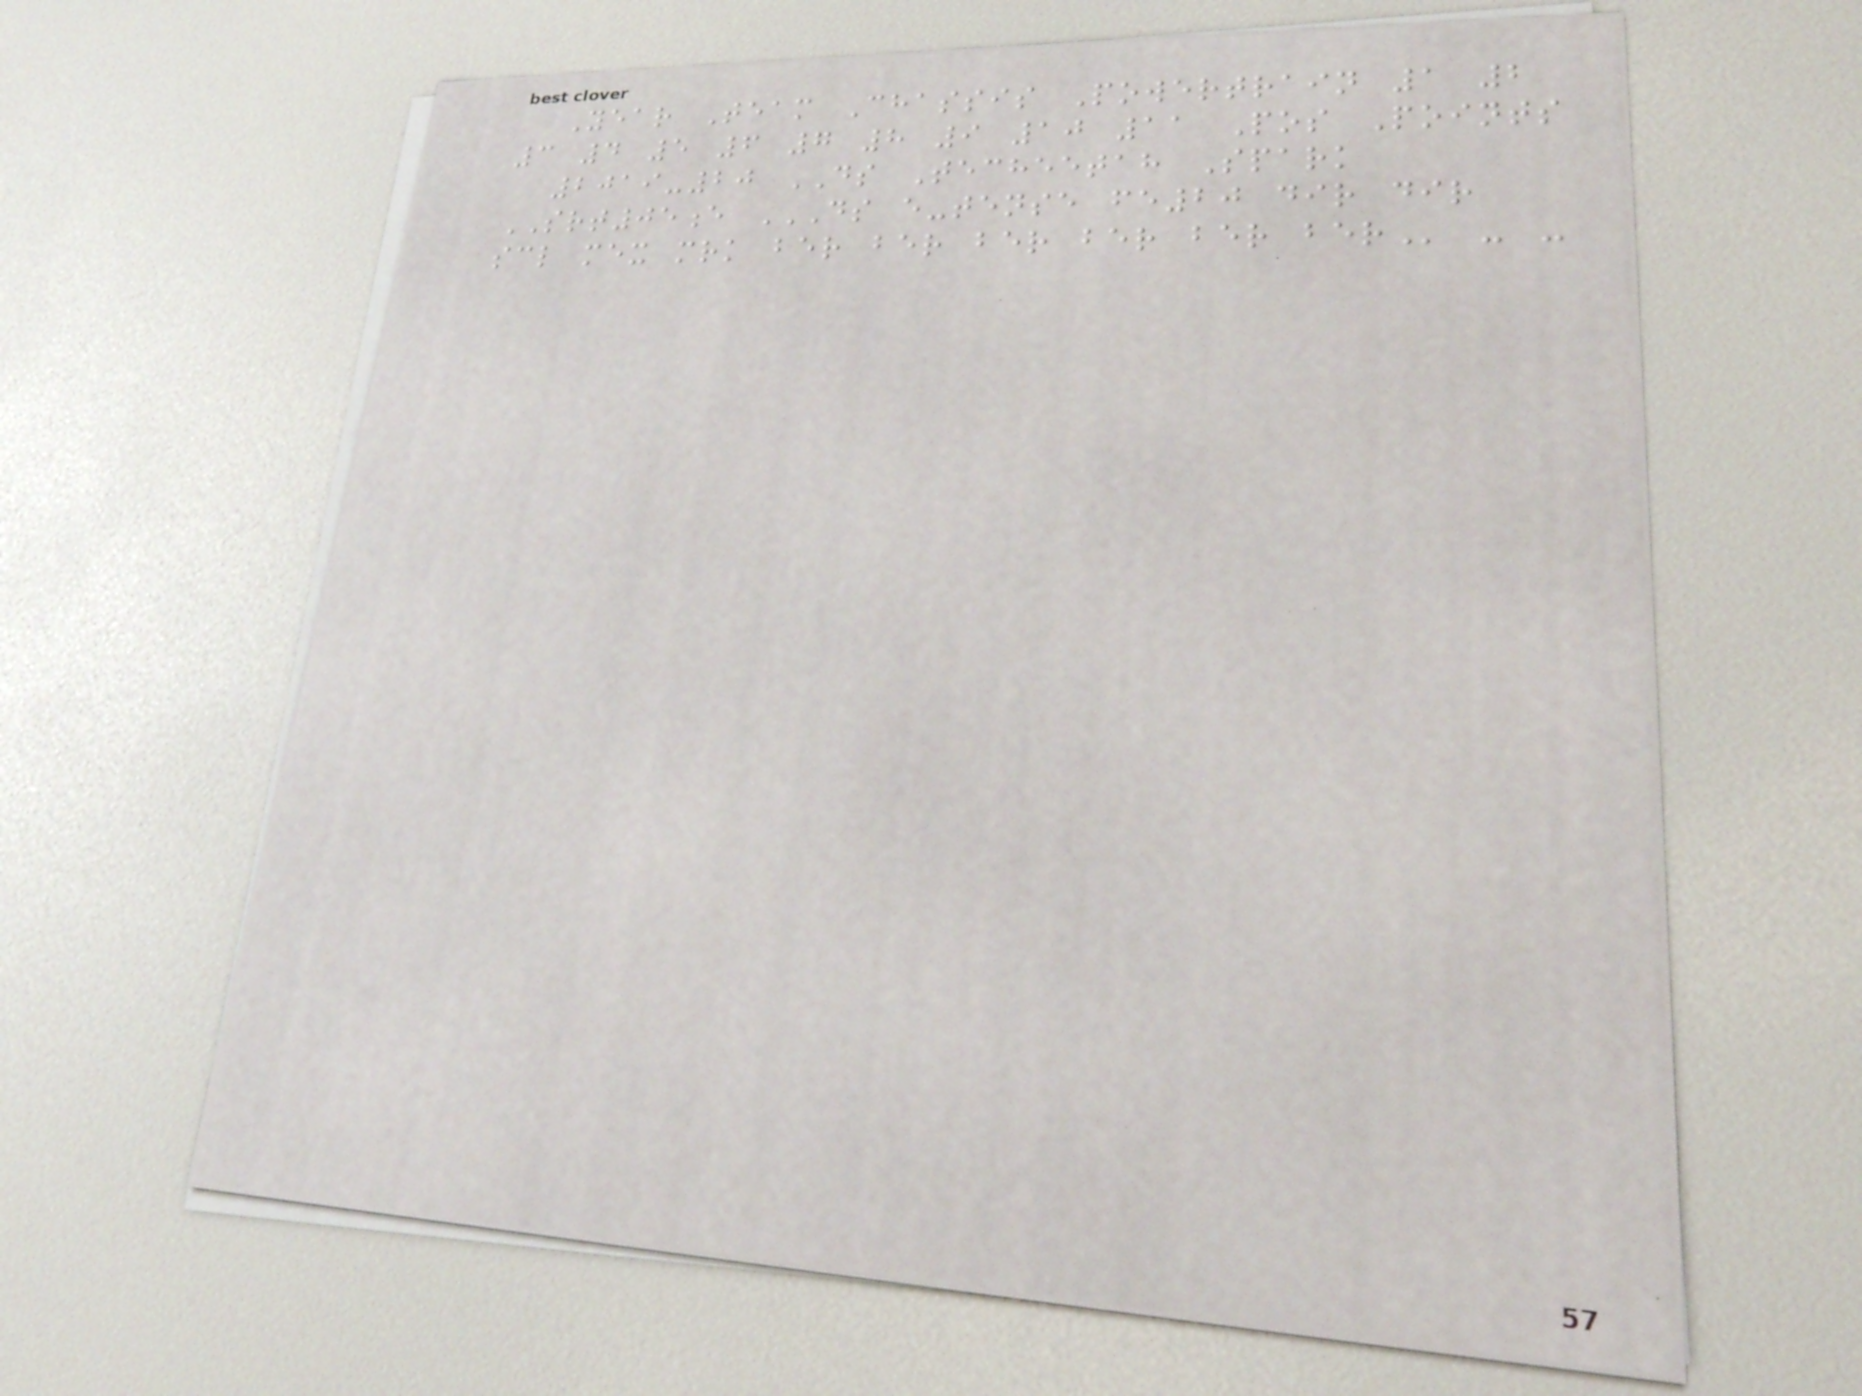Year Team Chassis Powertrain 1 2
3 4 5 6 7 8 9 10 11 Pos Points
2019-20 DS Techeetah Spark
SRT05e DS E-TENSE FE20 DIR DIR
SCL MEX MRK BER BER BER BER BER BER - -
